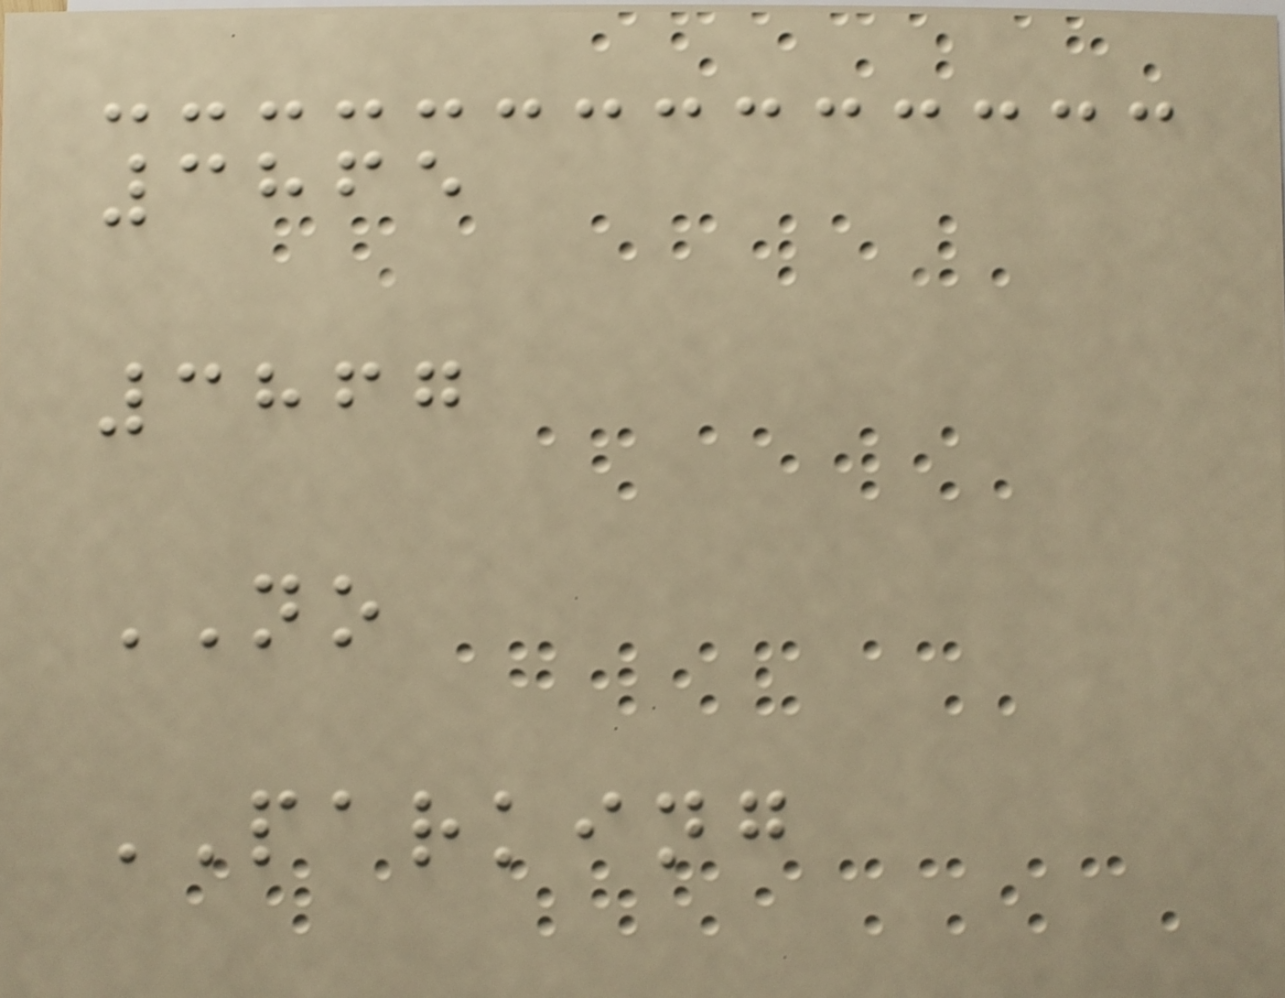3865
3867
NO
PARKING
